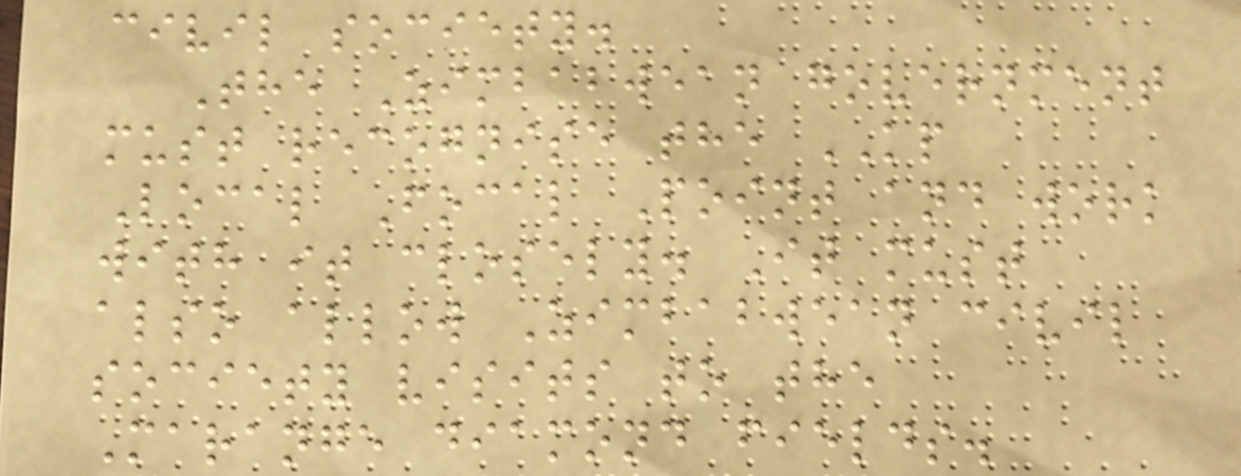civil society.
The Zimbabwean government
must recognise the KP
Local Focal Point and work
with it closely. It must
also allow Zimbabwean civil
society visits to the
Marange diamond fields.
